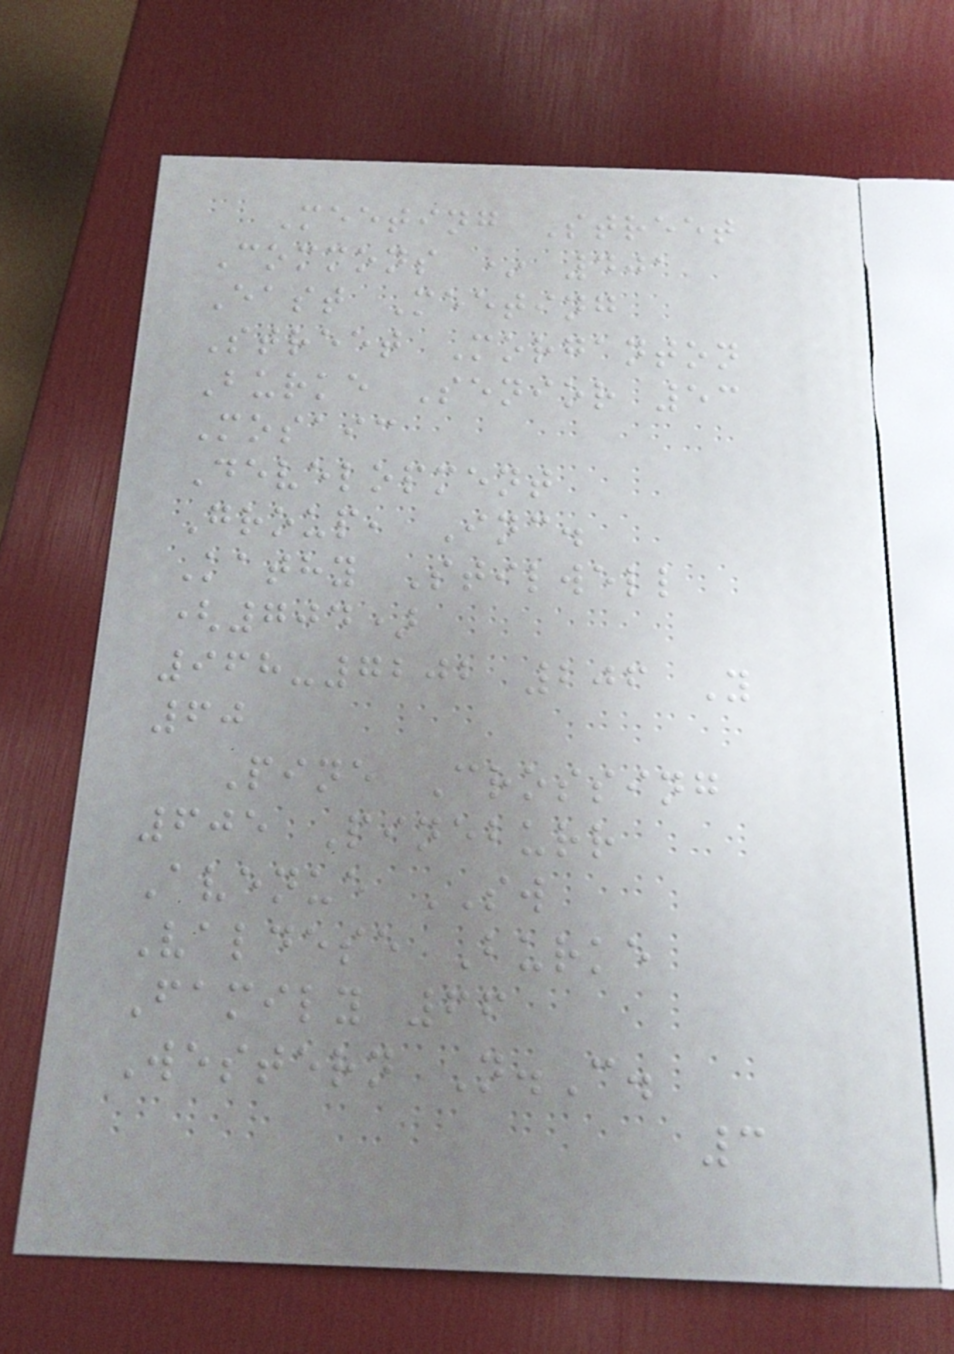Meeting Street
Commons * 401
East Meeting
Street Morganton
Burke Senior 53
Mosaic
Development
Group, Inc.
Kathy Stilwell
(704)
968-7202 206 Y
60
Pine Crossing
605 Pineburr
Avenue SW
Valdese Burke
Family 66
Western N.C.
3
